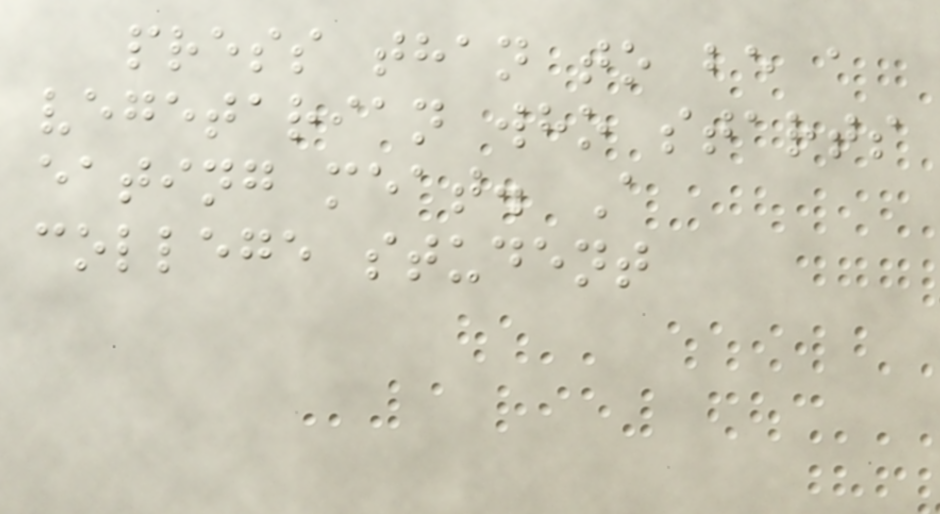press than to be a
vegetarian who starts
eating meat. A
college student
